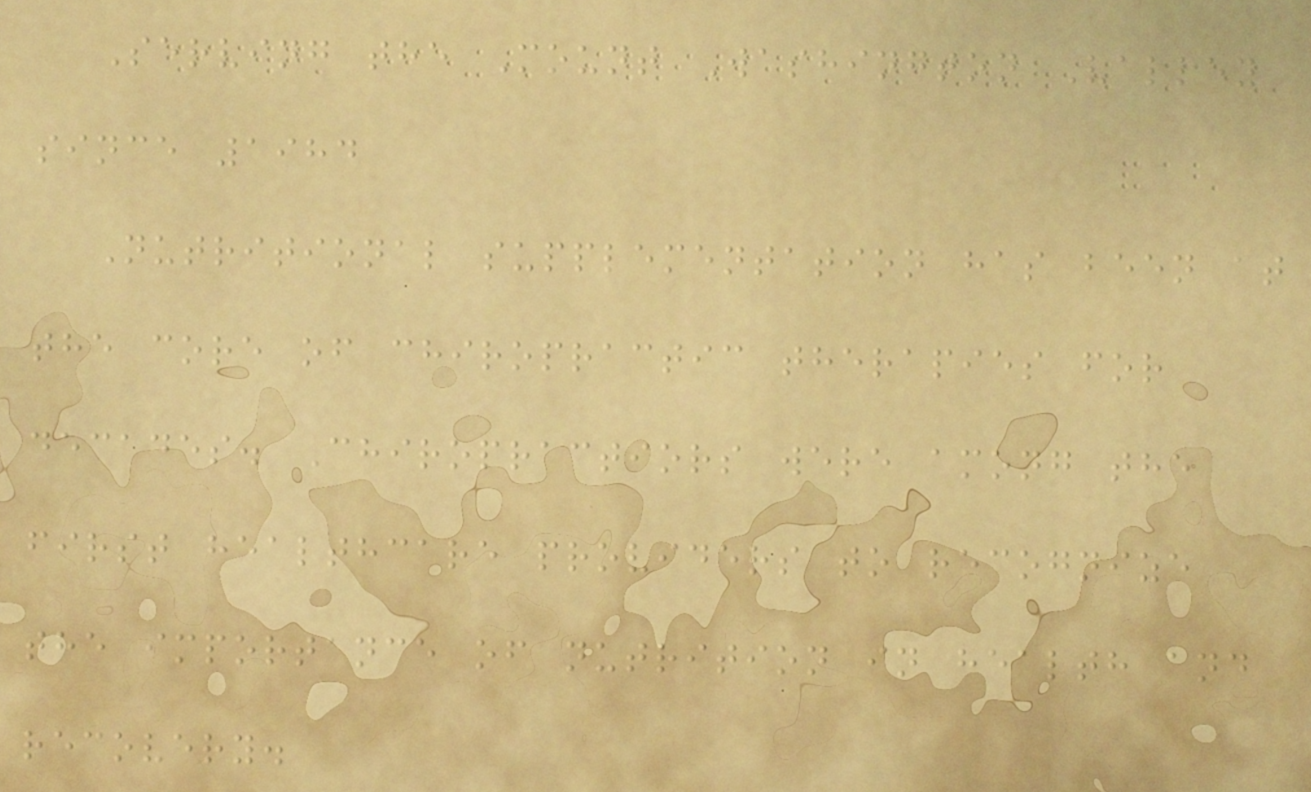Serving the Mount Washington Valley
since 1984
Nutritional supplementation has been at
the core of chiropractic therapies for
decades. Chiropractiors were among the
first healthcare providers to recognize
the importance of nutrition in health and
recovery.
